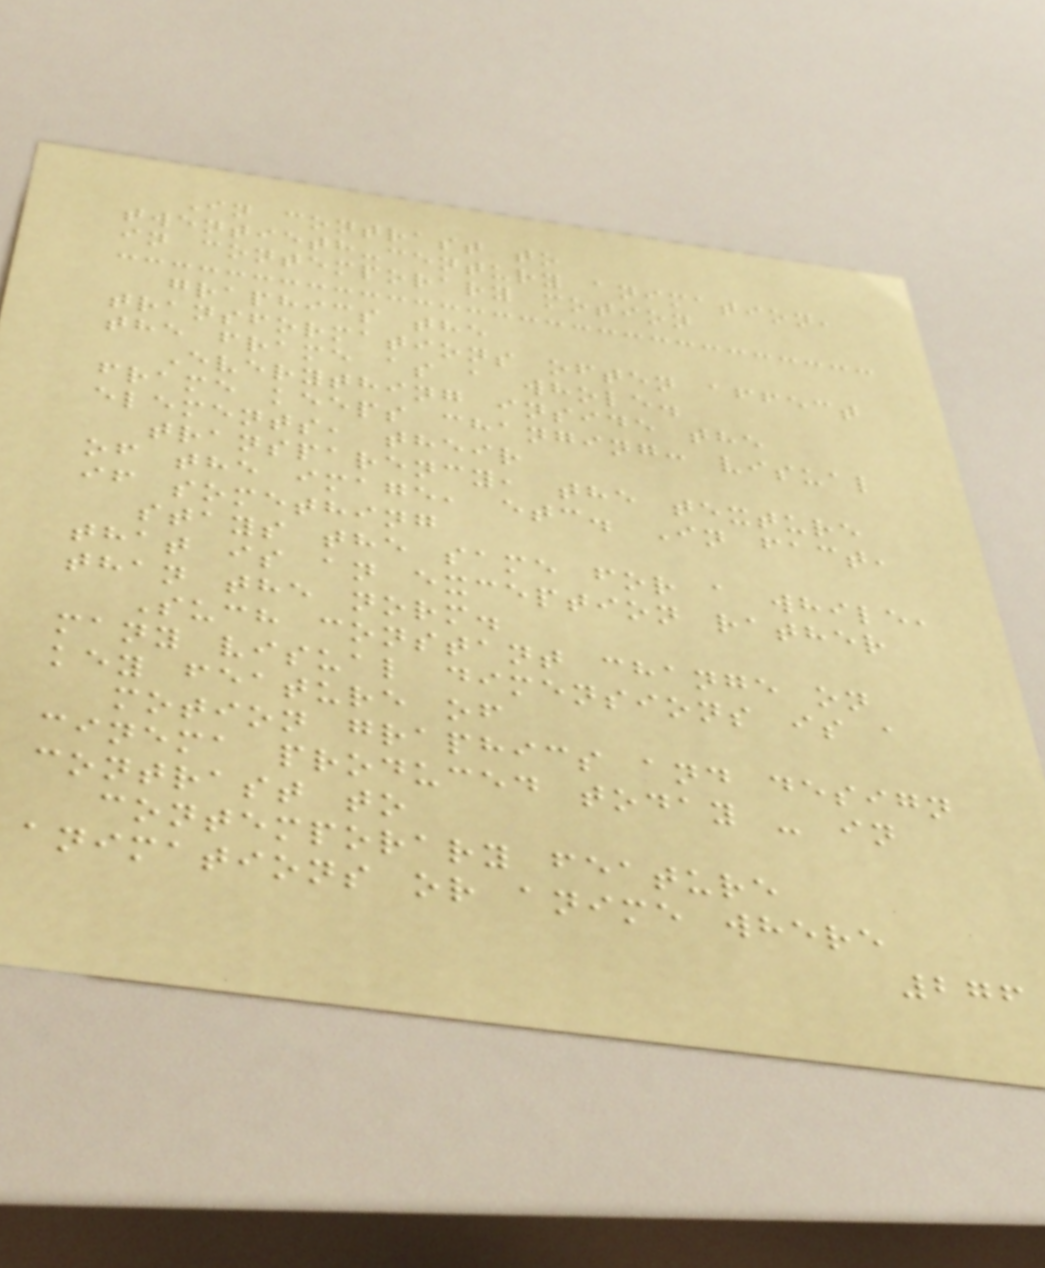In contrast to
twentieth-century animation,
in contemporary motion
graphics the
transformations often affect
the frame as a whole.
Everything inside the
frame keeps changing: visual
elements, their
transparency, the texture
of the image, etc. In fact,
if something
stays the same for a while,
that is an exception rather
than the norm.
Such constant change on
many visual dimensions is a
key feature of
motion graphics and design
cinema produced today - in
contrast to
contemporary feature
animations or anime where
276
